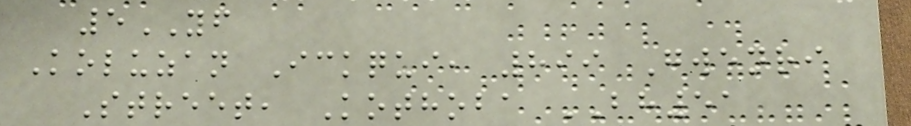5YF
Koluzan Ickqui, 899 Gwenri
Street, Kothoba BH51
